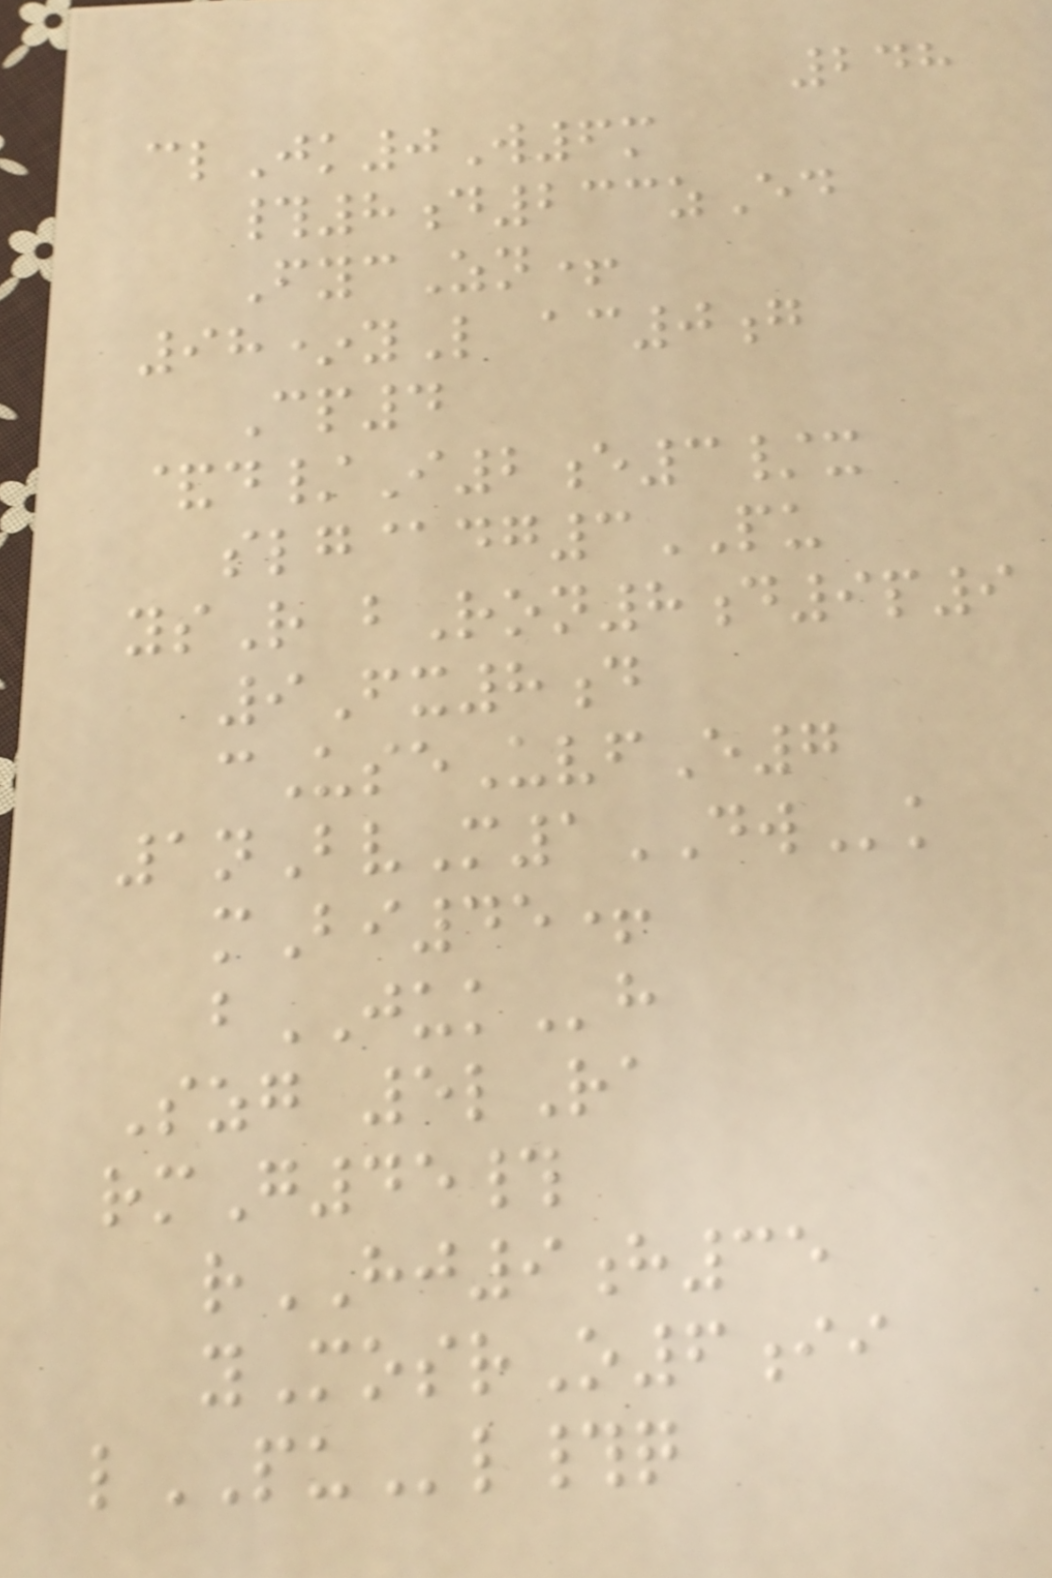248
clJk0W6m
#8d233zEd
FycZn+
98*yL ac0g
Cp4
&d/I2e3/x
slg@dg3PU
ysR bRon8d9p9
9Fx8d
cUseUvfE7
1nBvM1DWk
mBi45+
bJUKh
Szg 5lRa
rmG45#
rHJ9h35
yMosrO6ii
lPUl#q
